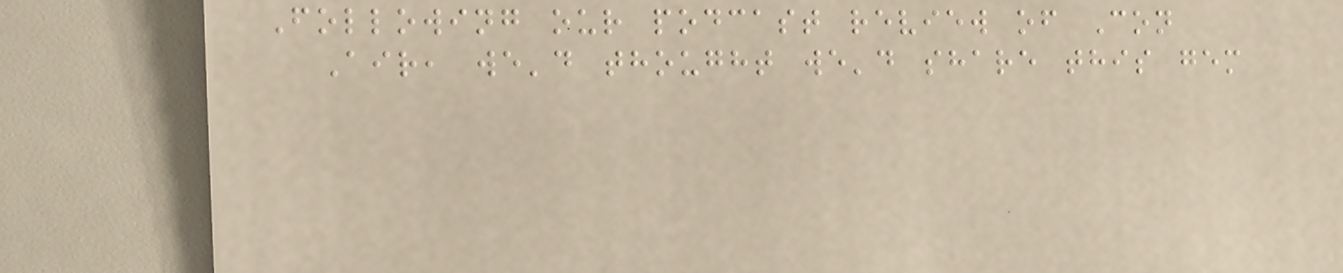Following our podcast review of Con
Air, we'd thought we'd share this gem
